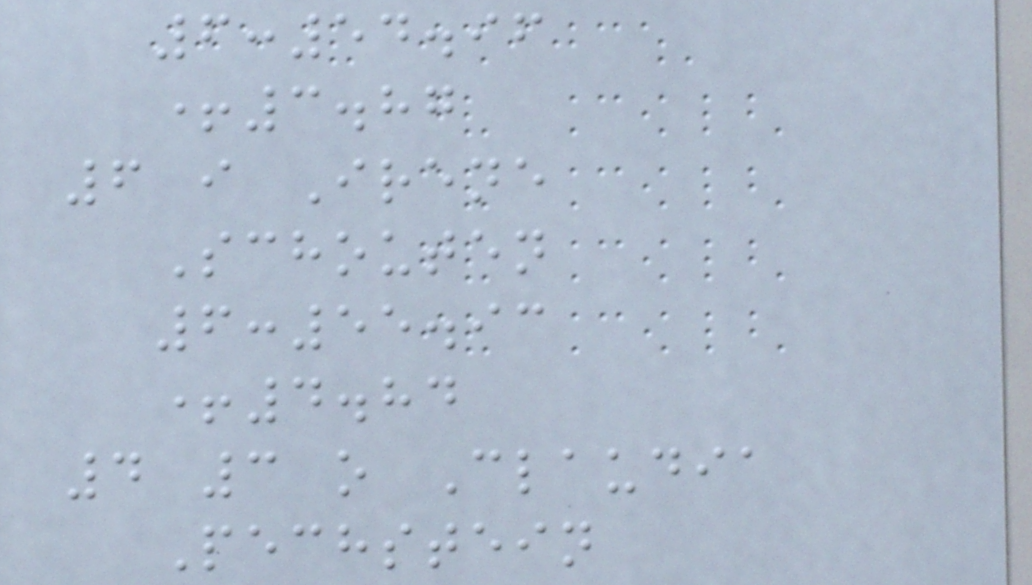6:54.96
+3.87
6 i Irene
Schouten
6:55.93
+4.84
4 3 o Claudia
Pechstein
